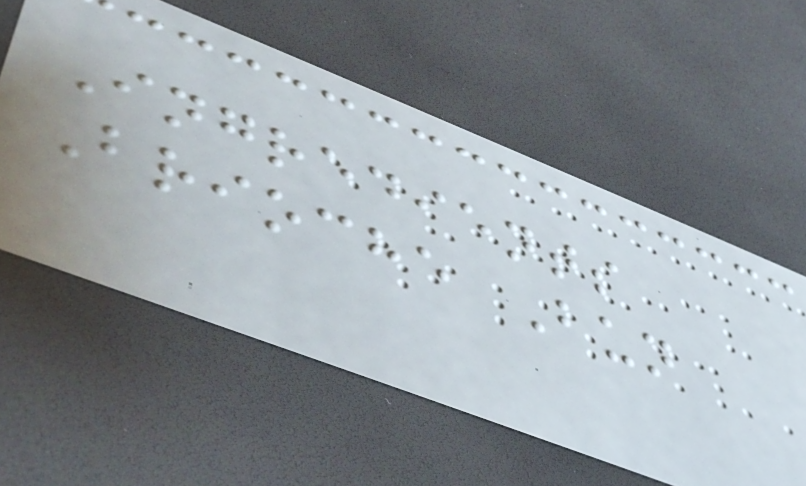Ingredients
Brioche Bun
